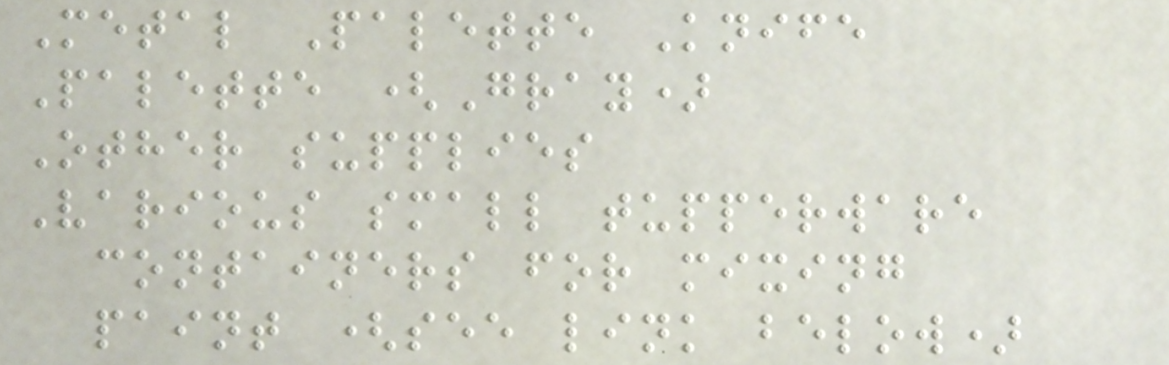Metal Palette Knife
Palette (Gray)
Other supplies
Various small tupperware
containers for mixing
paint (see link below)
